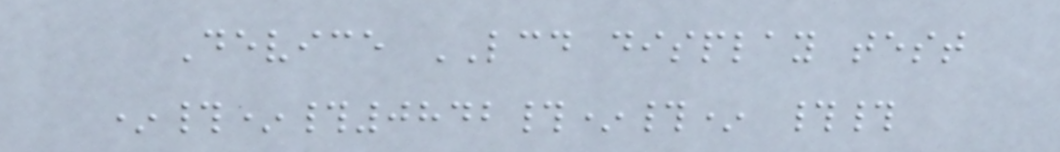Device LCD display test
*#*#0842#*#* ##
